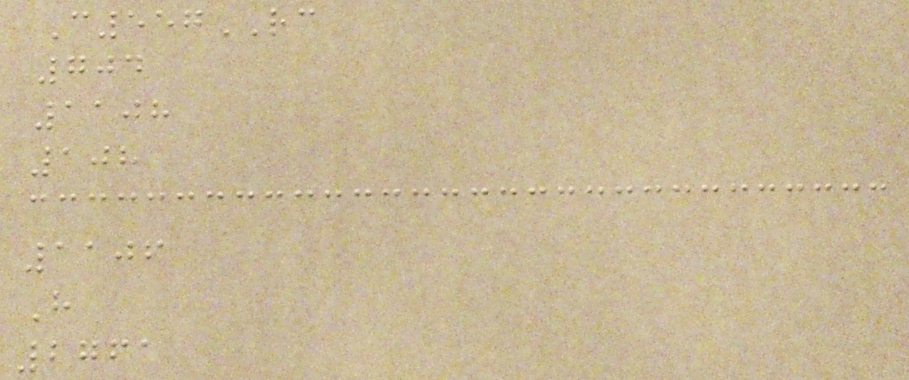C557RC
704
1108
108
1106
H
2761
